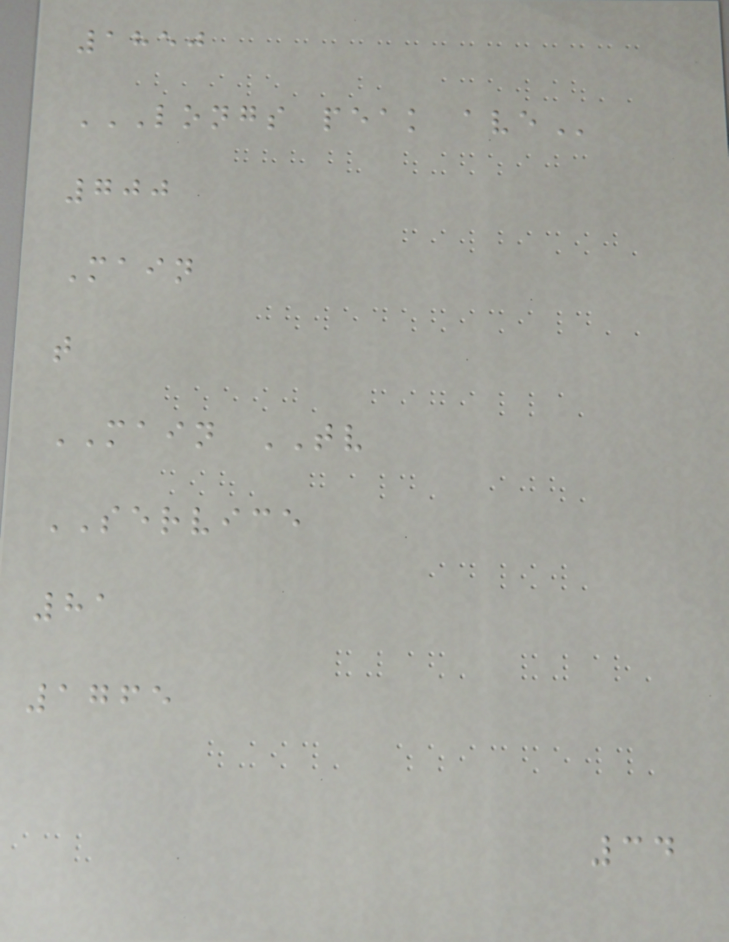1850
LONGS PEAK AVE
700
Main
t
MAIN TV
SERVICE
81
1765
34
